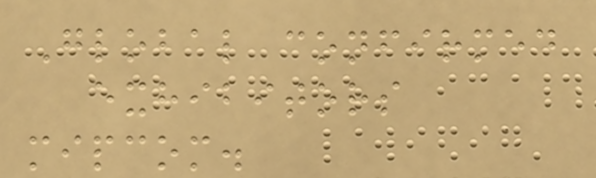Global confirmed
exhibitors
mipcom.
